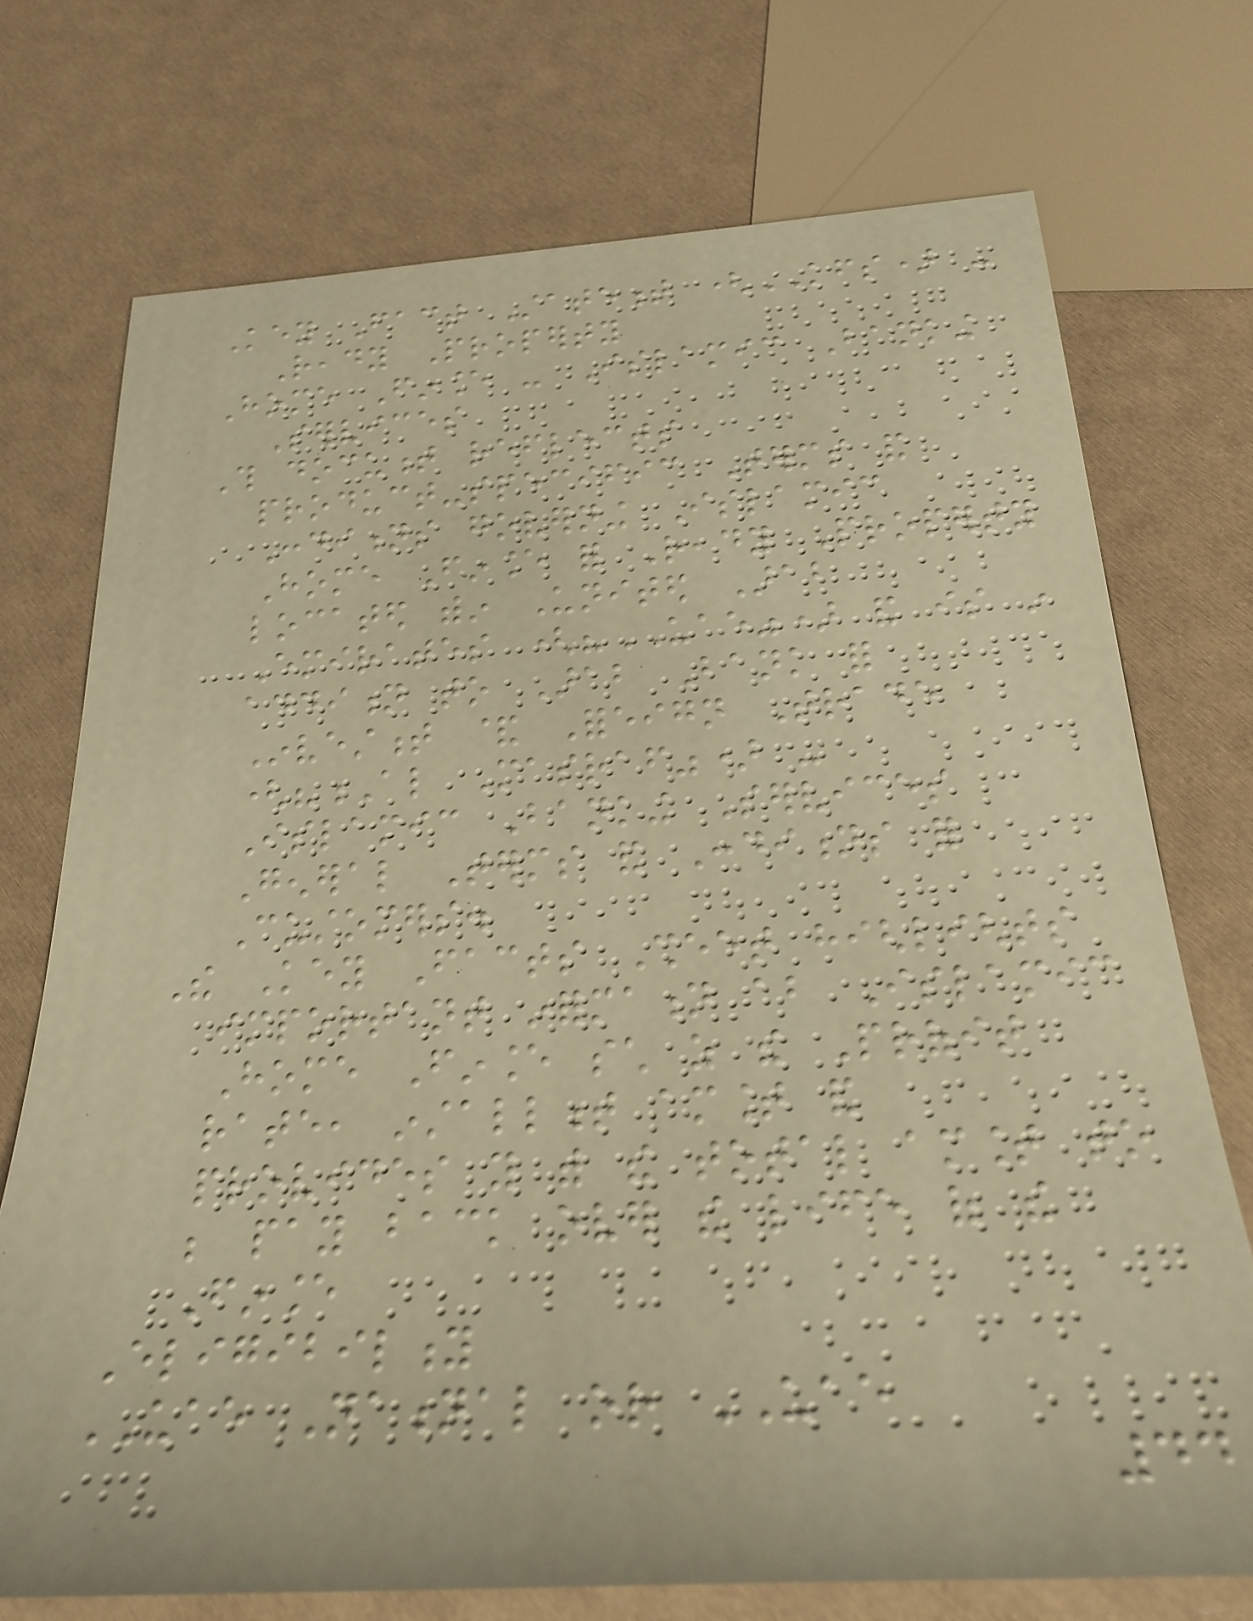Key Fact Statement (KFS) -
Ready Property
Home Finance - Islamic Banking
Services
This document reflects
product-specific Terms and
Conditions governing Islamic
Home Finance for Ready Property
located within United Arab
Emirates ("UAE") and is in
addition to Arab Bank for
Investment & Foreign Trade
("Al Masraf") -
Islamic Banking Services
General Terms and Conditions for
Customers.
The Key Facts Sheet highlights
important information about Islamic
Home Finance such as the Profit
rate, installment amount and
provides you with the total amount to
be pay back over the life of the
Finance
Eligibility
UAE National or UAE
44
